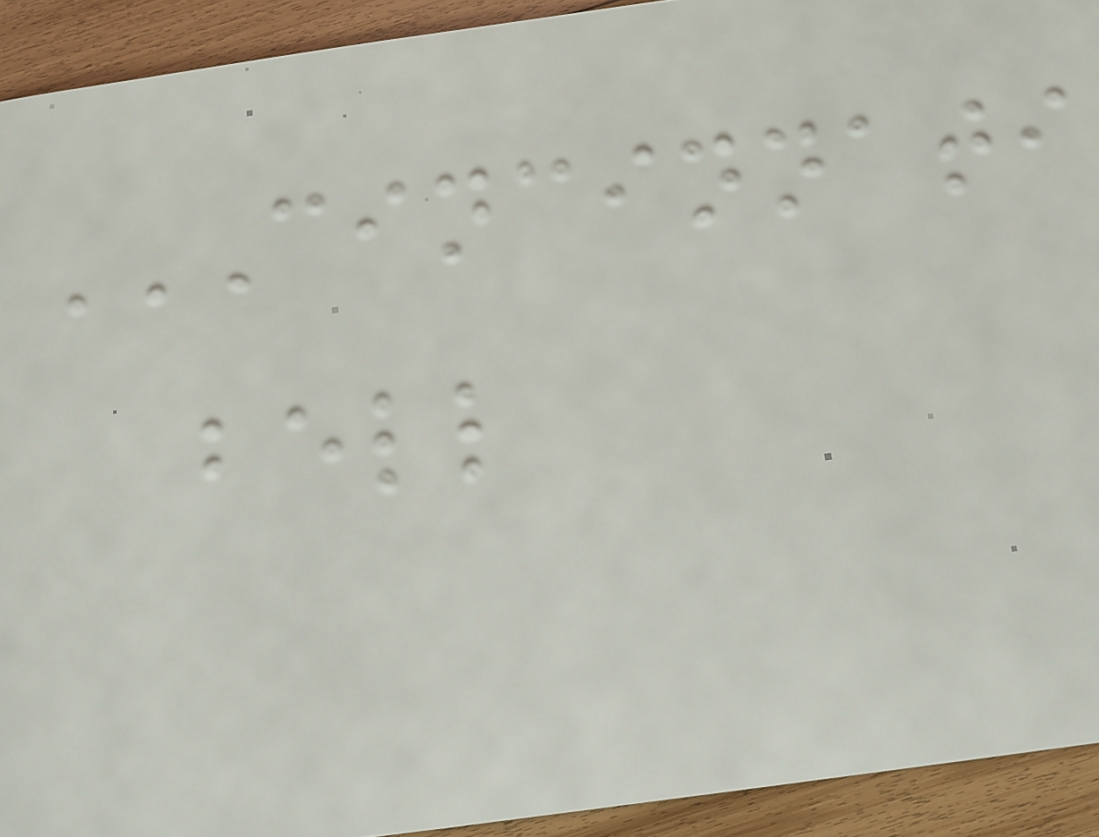CINCINNATI
BELL
